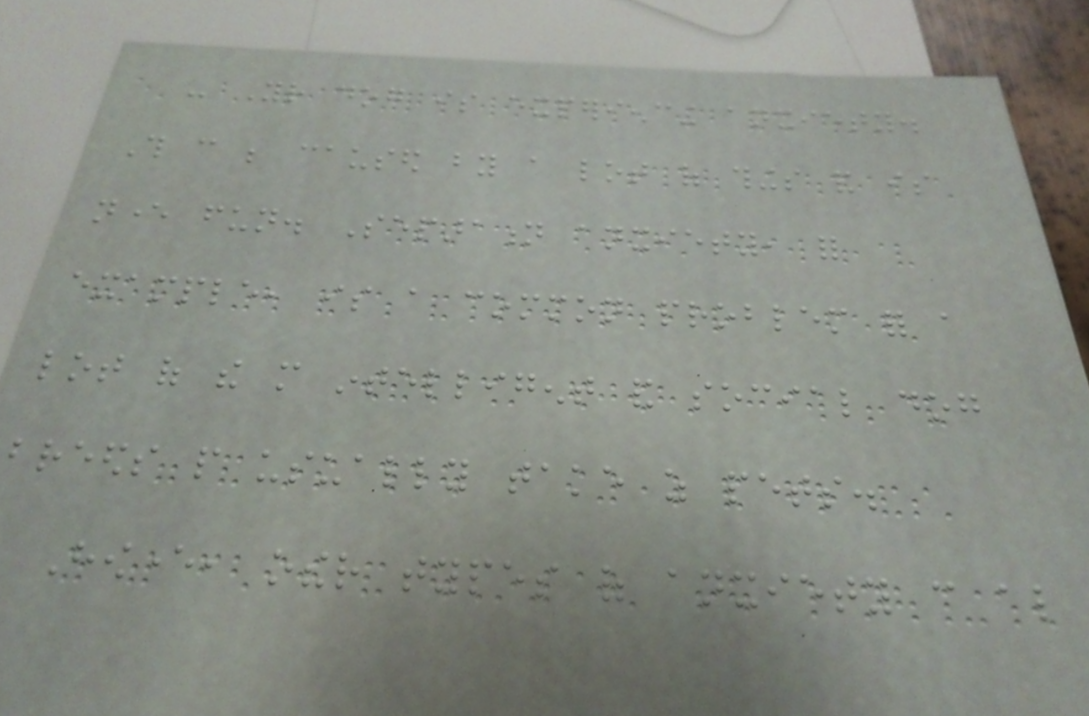- Your dog is experiencing anxiety.
This can be caused by a lot of things and is
never fun. Separation anxiety, for
example, is a common problem for a
lot of the more intelligent and social dog
breeds people usually take as pets.
However, other types of anxiety can also
